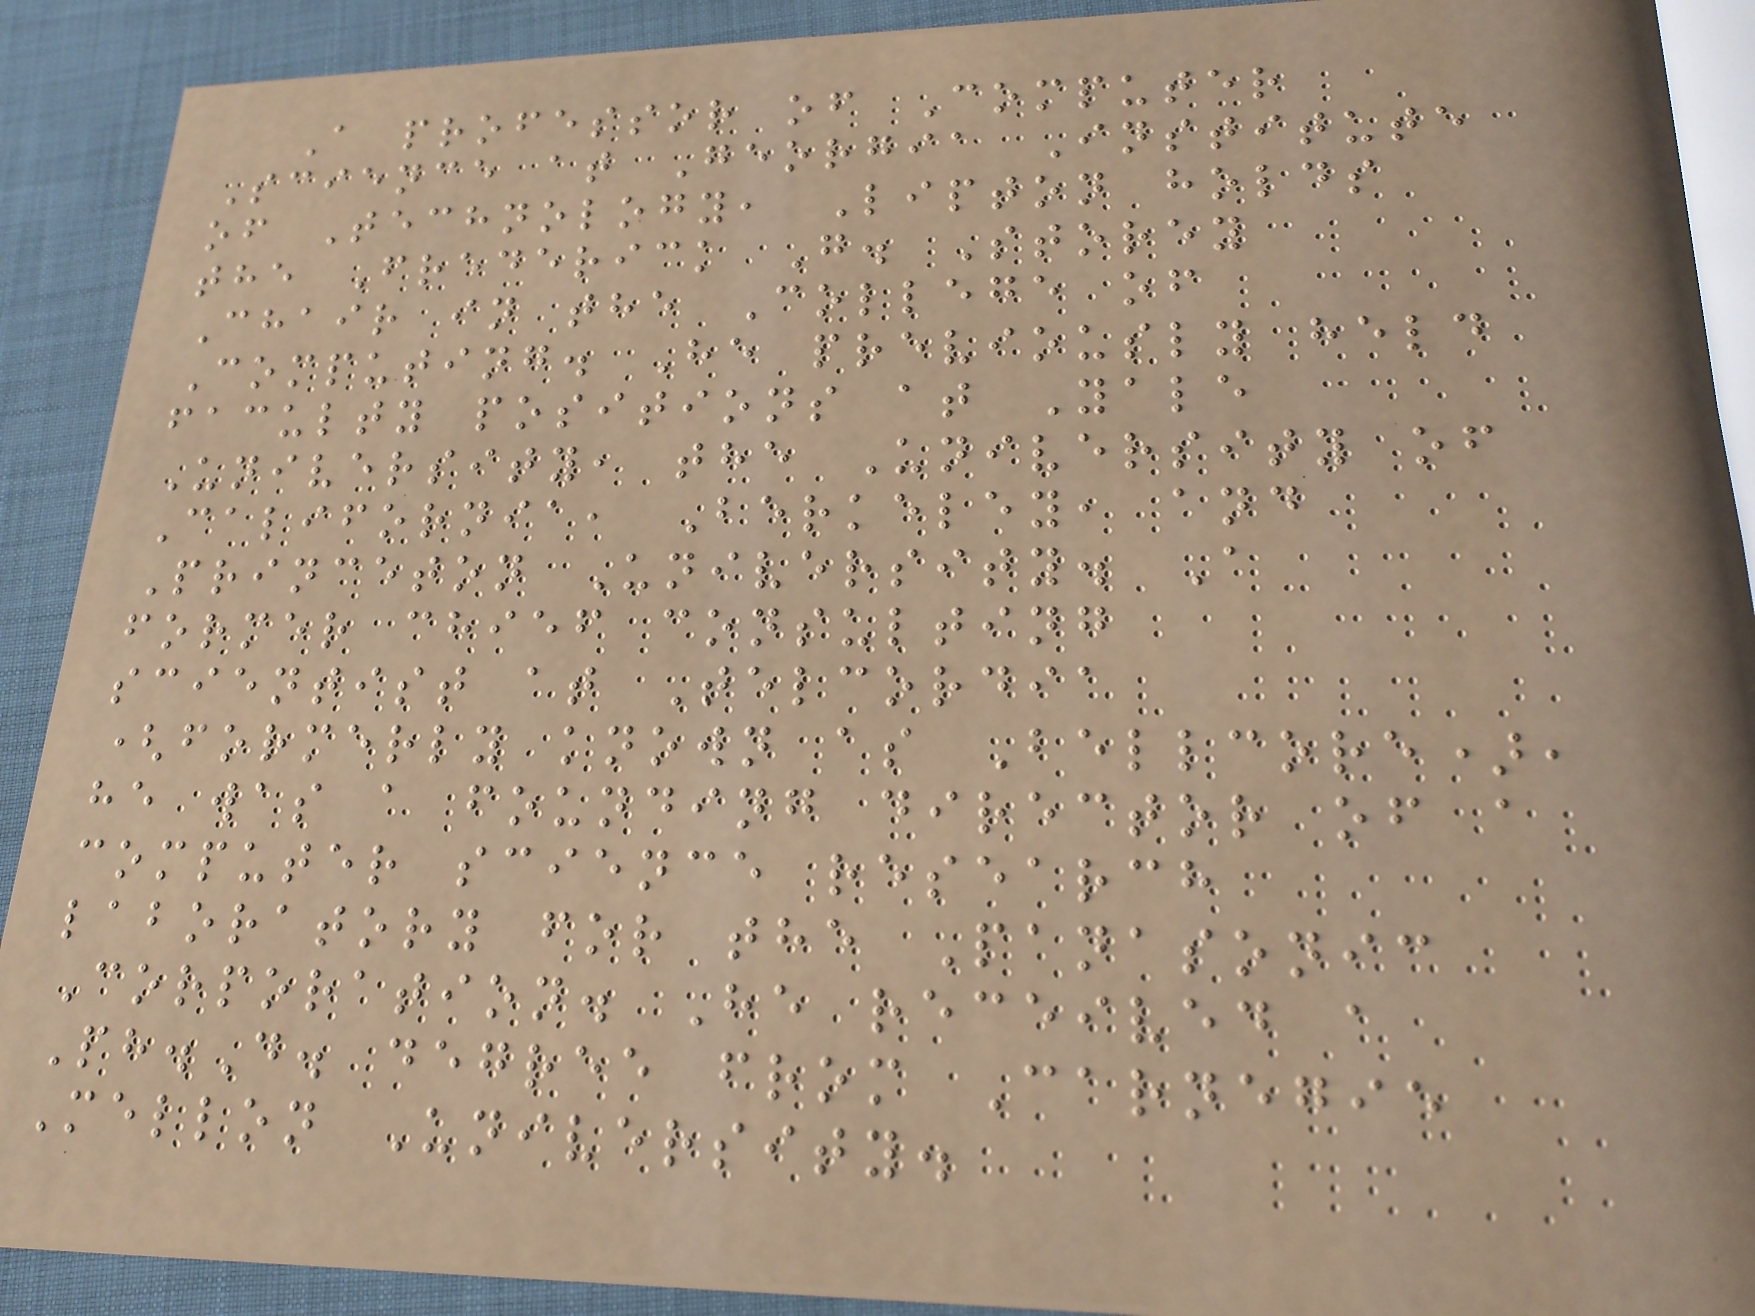A professor of Computer
Science at Georgia Institute
of Technology, Lipton holds
the Frederick G. Storey
Chair in the College of
Computing. He previously held
faculty positions at Yale
University, the University of
California, Berkeley, and
Princeton University. A
former chief consulting
scientist at Telcordia
(formerly known as Bellcore),
he was a founding director of a
computer science research
laboratory for the Panasonic
Corporation. He received a
Ph.D. degree from Carnegie
Mellon University.
